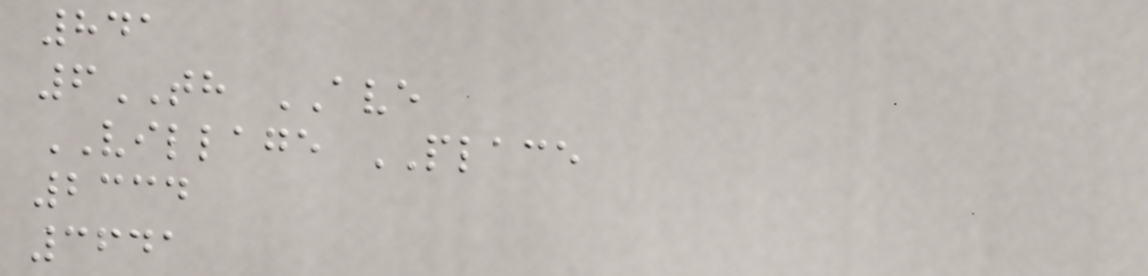841
6TH AVE
VILLAGE PLACE
2334
3641
